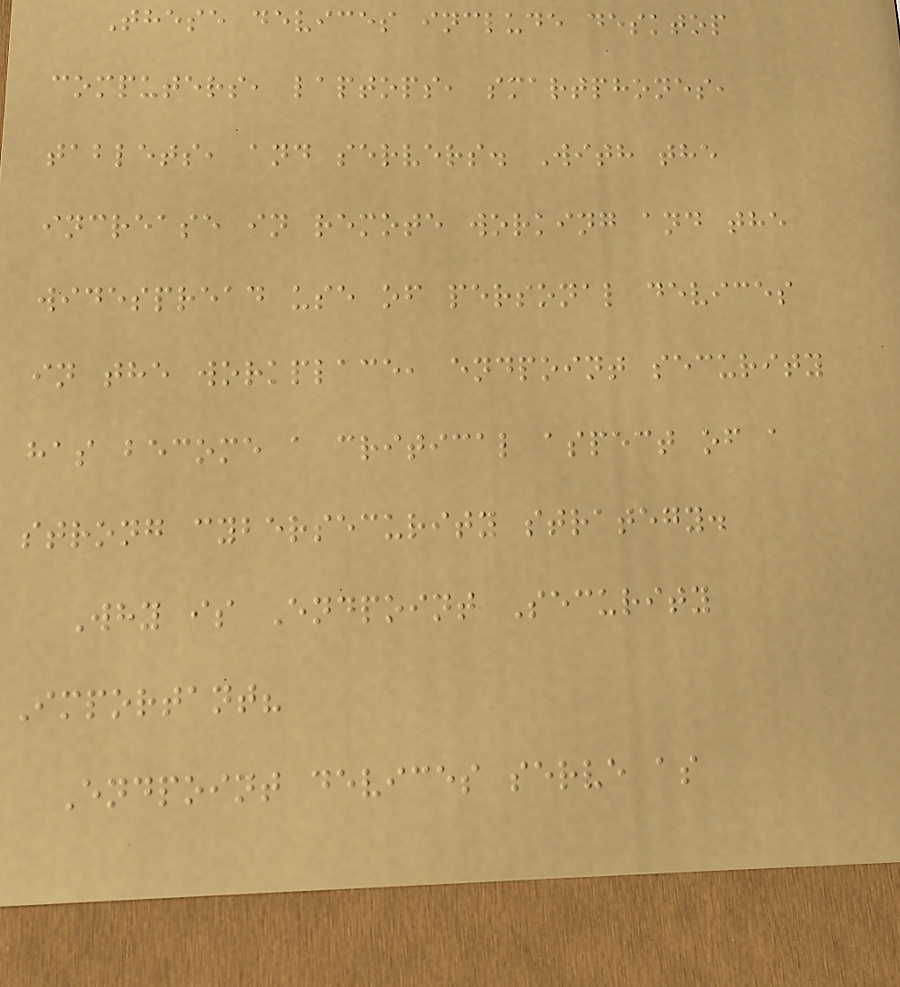These devices include desktop
computers, laptops, smartphones,
tablets, and servers. With the
increase in remote working and the
widespread use of personal devices
in the workplace, endpoint security
has become a critical aspect of a
strong cybersecurity strategy.
Why is Endpoint Security
Important?
Endpoint devices serve as
